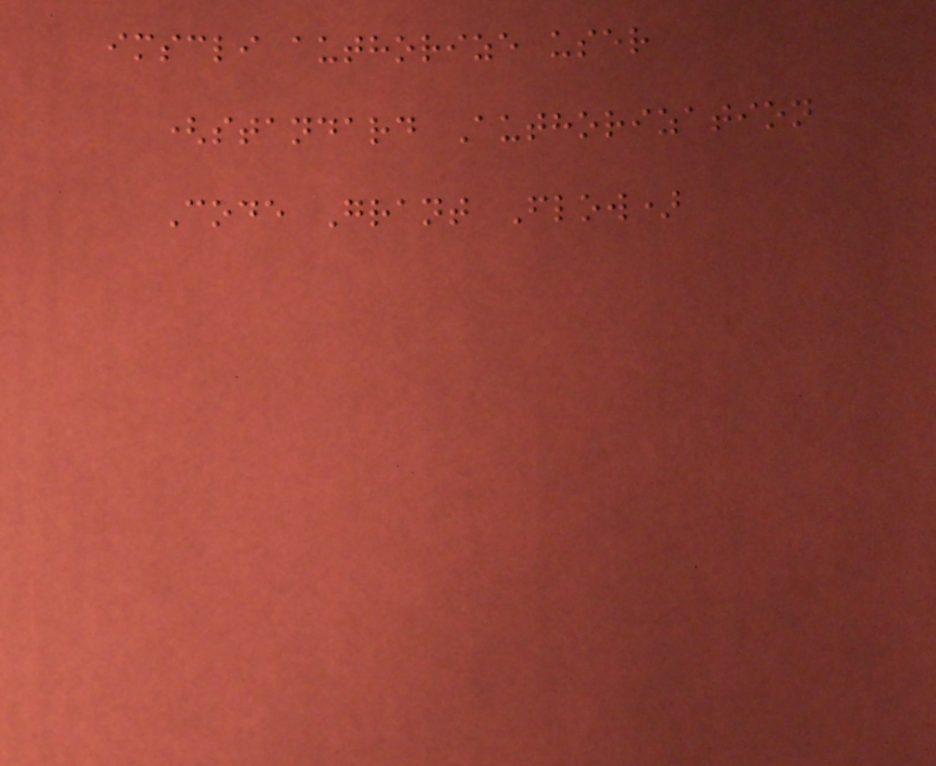imscli authorize user
(standard Authorization
Code Grant Flow)
